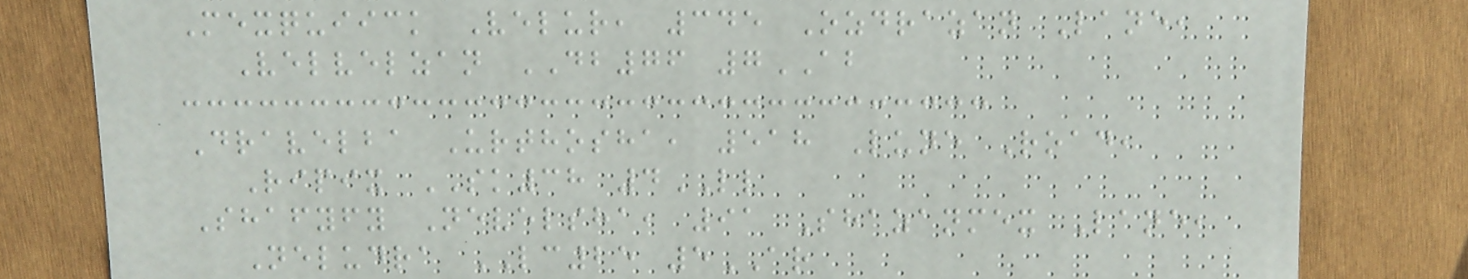Mexquiick Velur, 345 Ozdrazan Lane,
Velvelzan DB76 7AB
Dravelba Urthosha, 518 Lune Road,
Ripix SK38 4LL
Shafyfy Nevelsha, 91 Shazanmex Lane,
Neludra LC25 5AR
